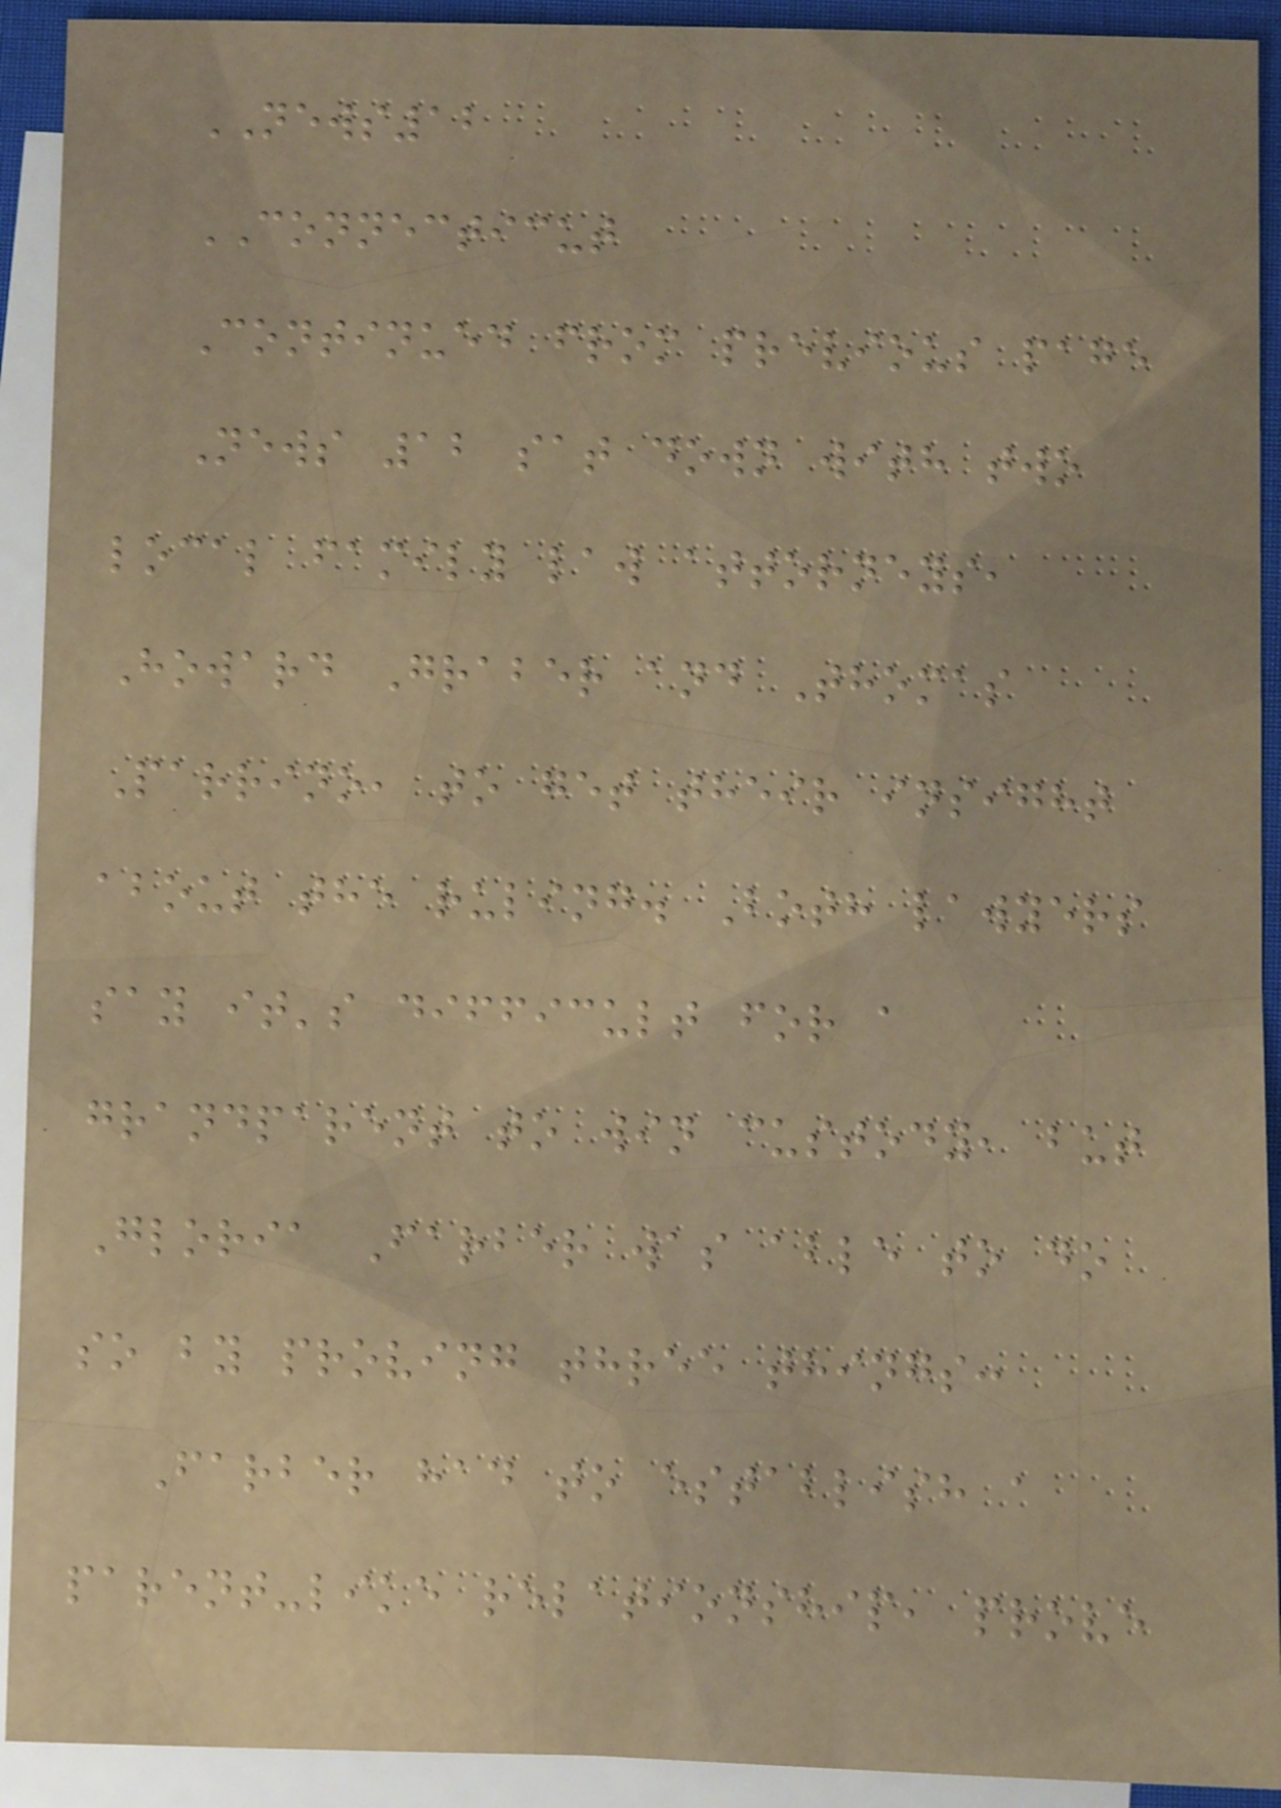NEWS12
CONNECTICUT
Continued from previous page
News 12 sat down with two
local family law attorneys,
Howard Graber and Thomas
Parrino, to get their insight
about the ruling. Both lawyers
say it's difficult for a
grandparent to win custody, but
Gloria Farber was able to do
so by proving three things:
Farber had to establish a
parent-like relationship, prove
